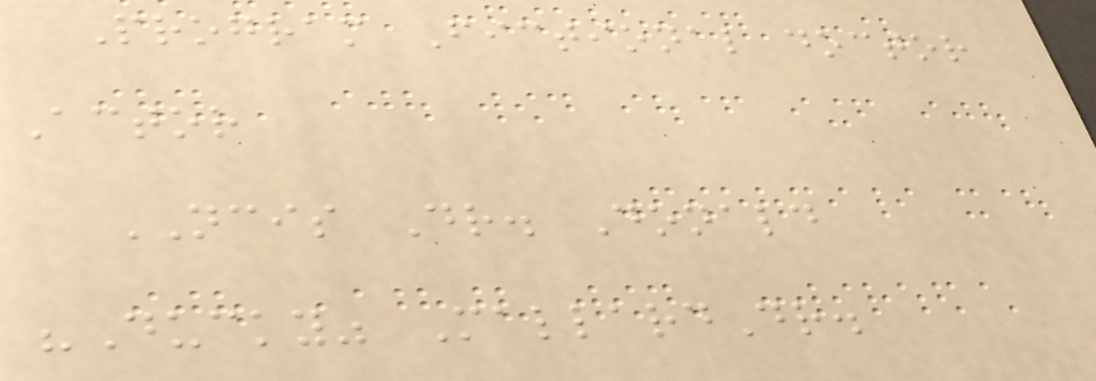Program Fictional doctor
Actor
NCIS Dr. Donald
"Ducky" MallardDr.
